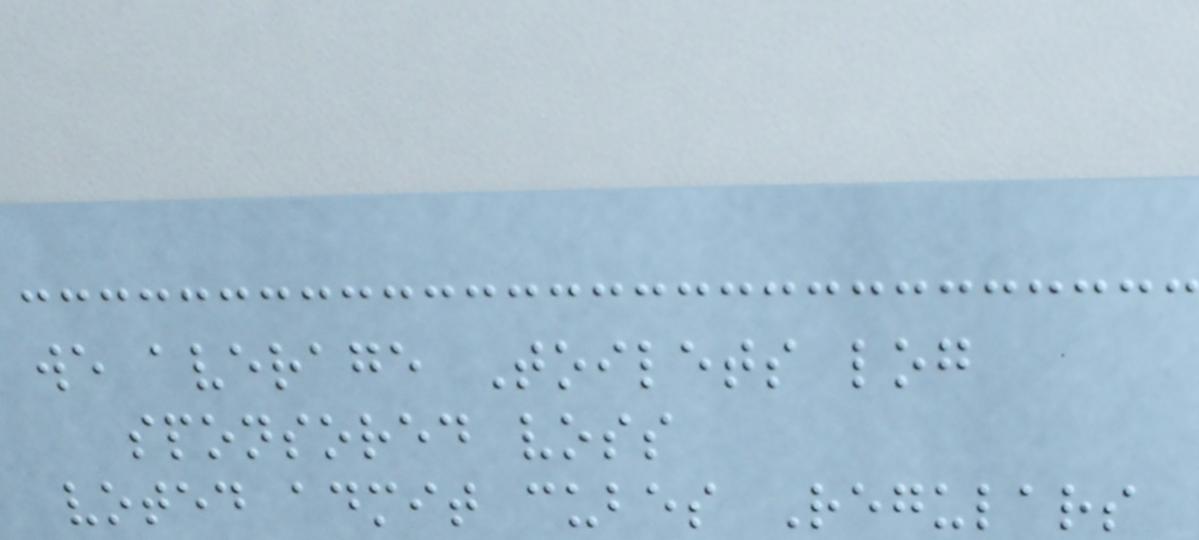we average Toilets log
sponsored voss
voted admit cubes Regulars
